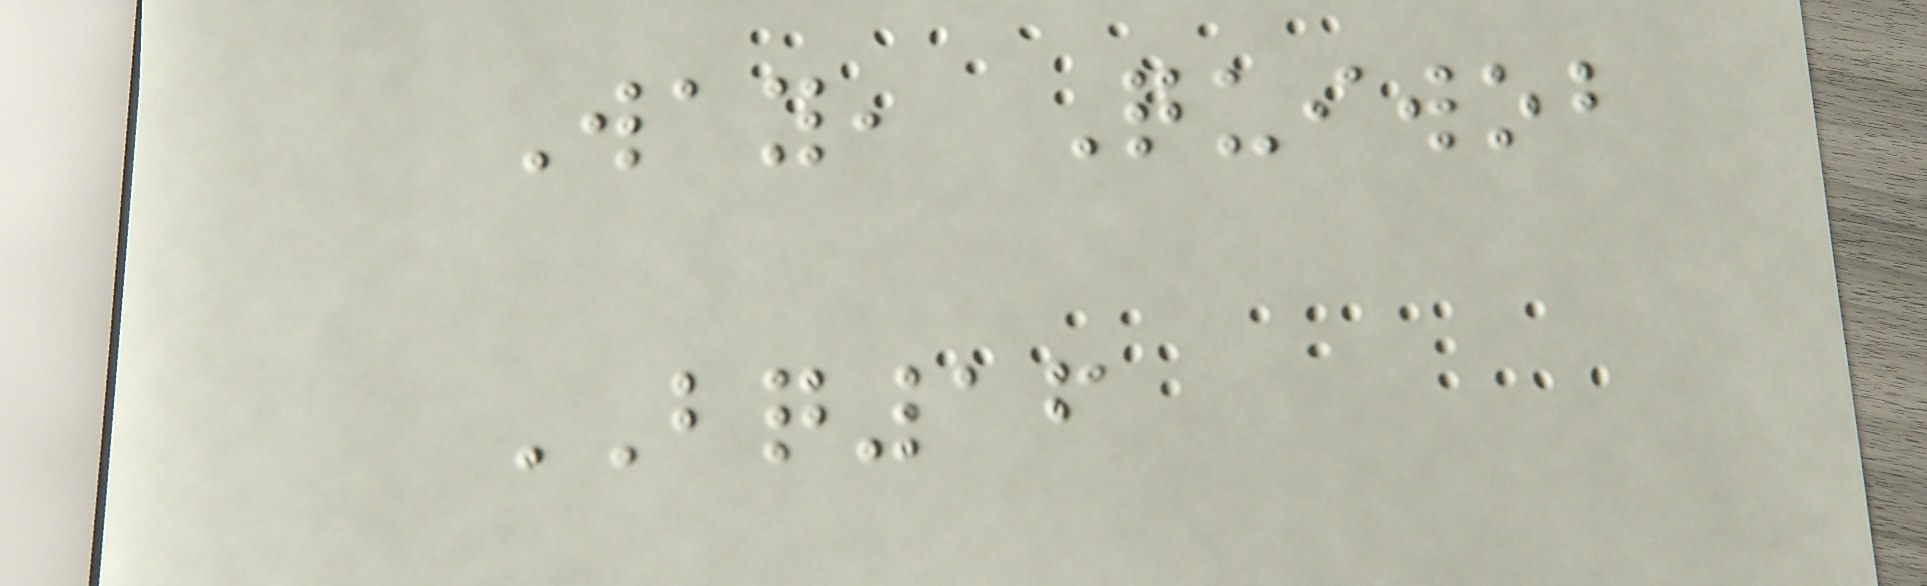Way, Quiwob
BQ16
